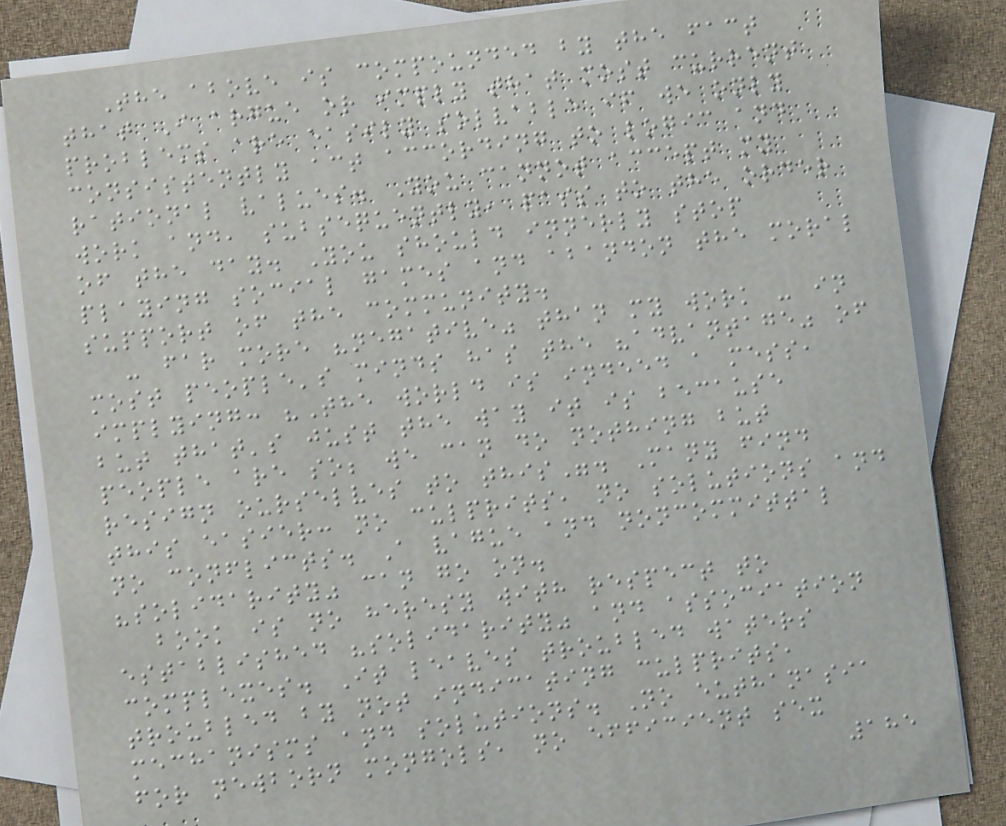The above is compounded by the fact
that I argue or imply that most current
problems are easily solvable if we only
consistently act according to logic and
rational values. You cannot accept my
work and, subsequently, pass to the order
of the day. You should innerly stop
playing social games and abandon the moral
support of the community.
- far more "negative" than my work - in
most people's minds has the "advantage" of
implying: "The world is indeed a mess,
but that's just the way it is because
people are so; we can do nothing but
resign ourselves to this". Many find
this easier: no culprits, no solutions and
no conflicts. A vague and noncommittal
"solidarity" can go on.
book is no heresy with respect to
established "solidarity" and association
complexes. It leaves troubled waters
troubled by not indicating culprits,
mechanisms and solutions. No euthanasia
for newborn mongols, no efficient sex
185
